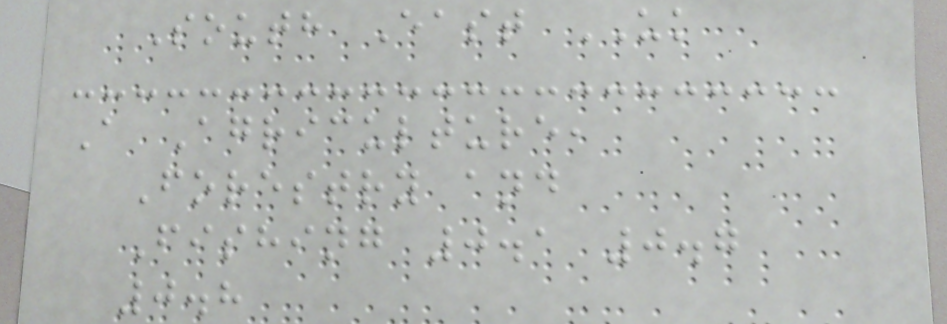South East UK
A Agriculture,
Forestry and
Fishing 0.1 0.7
0.8
